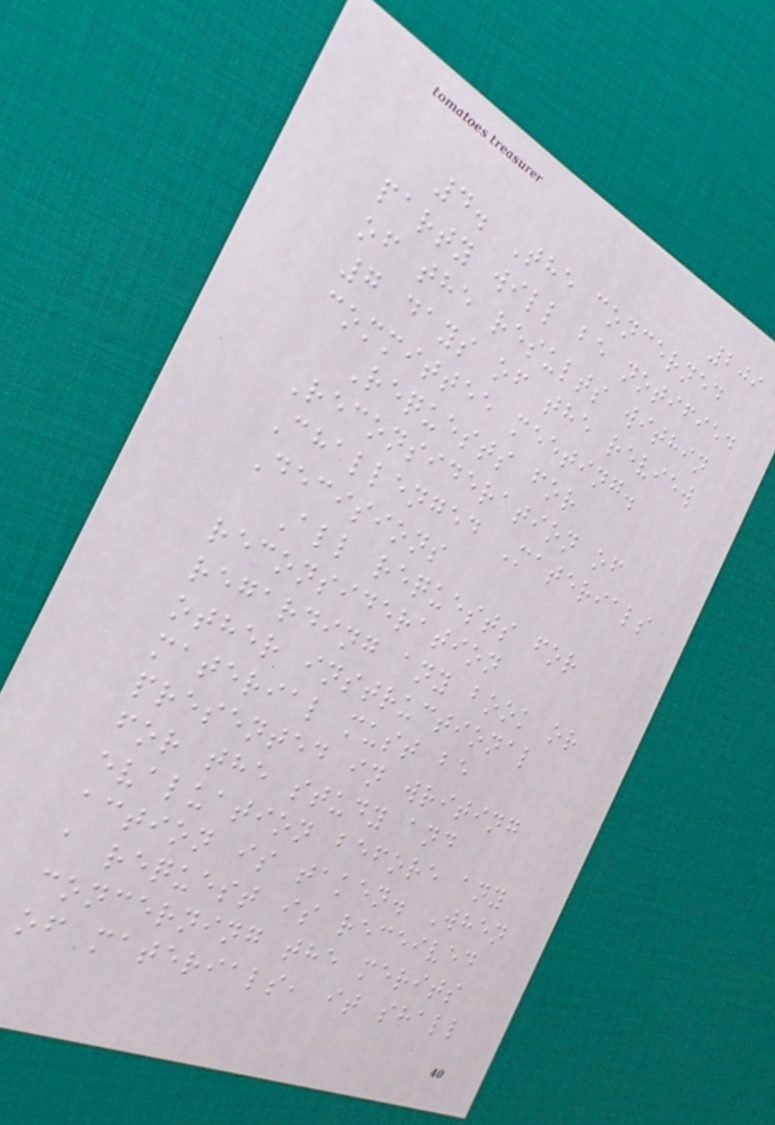209
4. The concerned
party will be notified
of the results within
7 days of the review
committee meeting.
Requests for
Reconsideration of
Challenged Materials
Decisions
All requests for
reconsideration
regarding any book or
other instructional
material must be
presented in writing
for the study and
evaluation before any
action is taken. When
a request is received
concerning the merits
of materials, it shall
